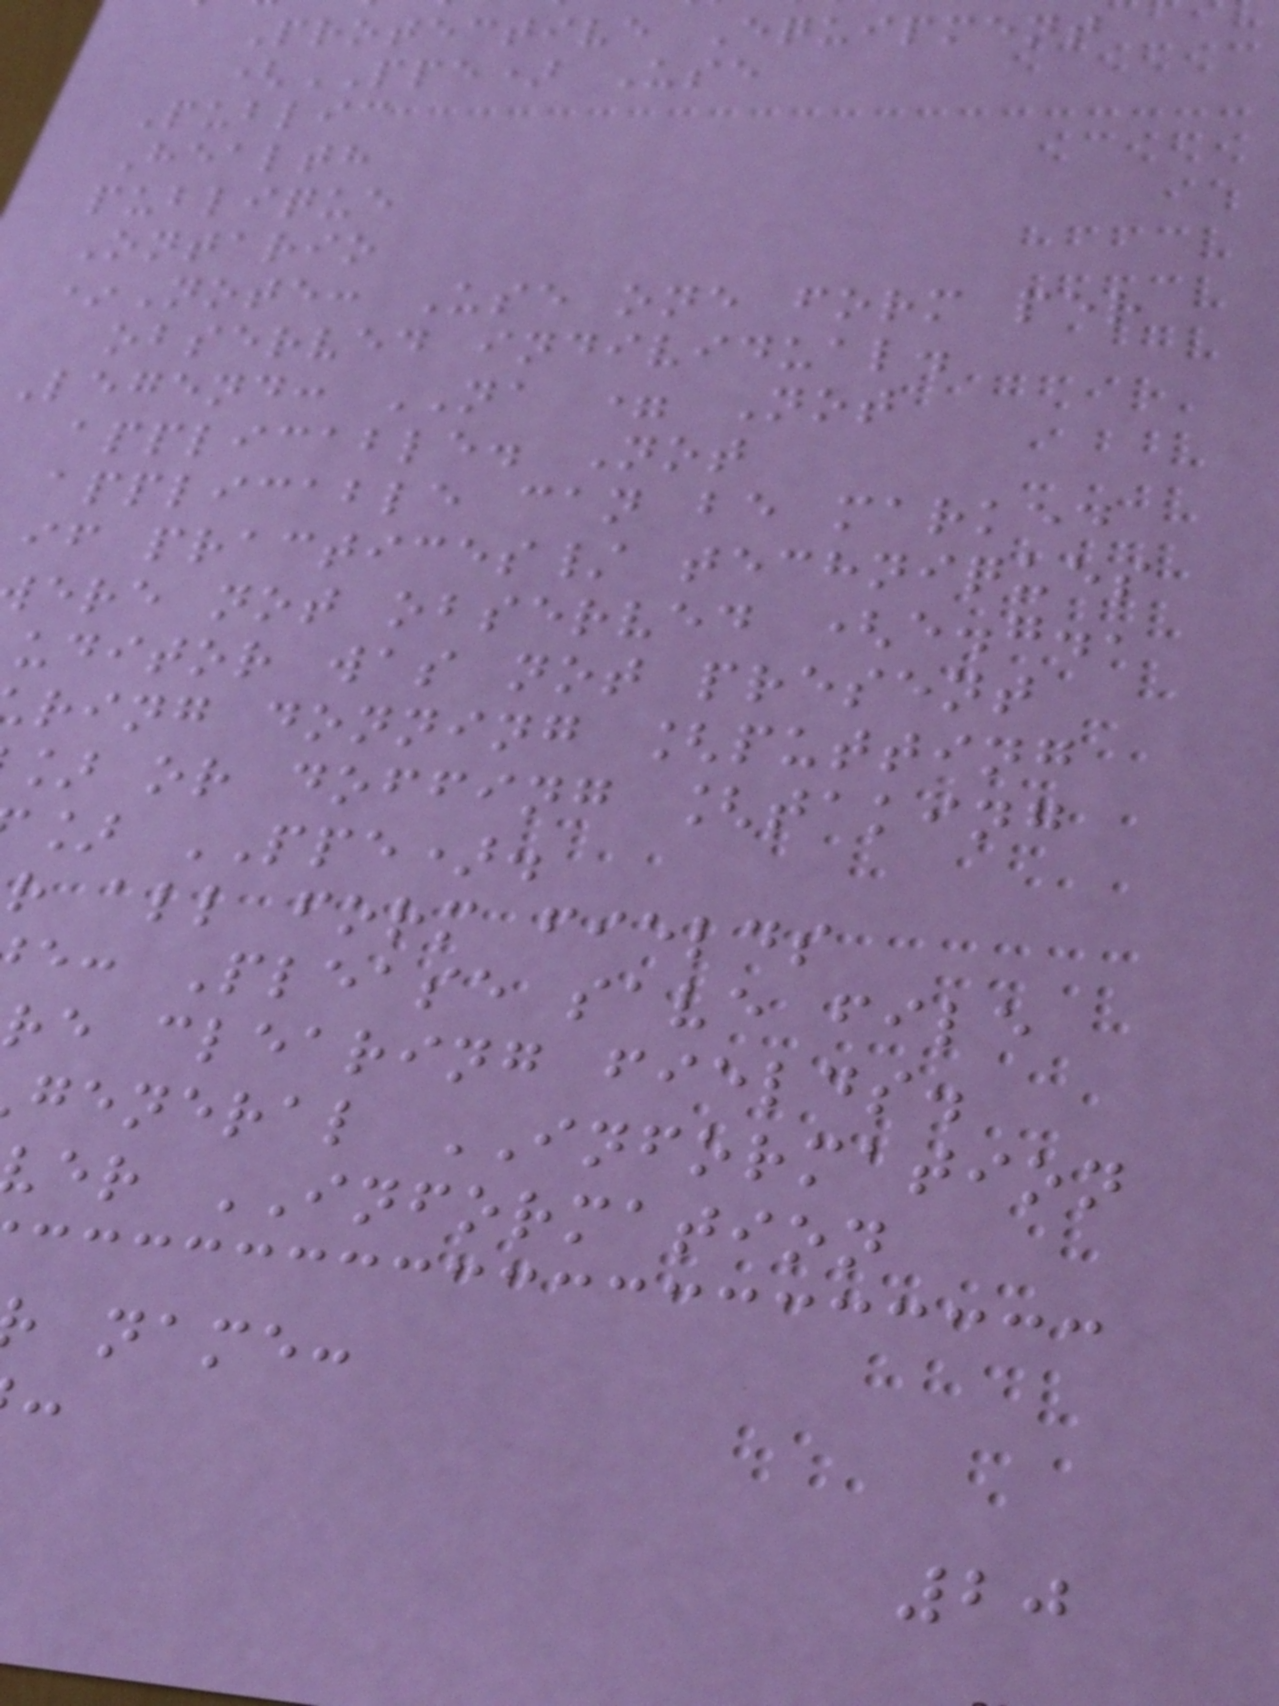Protective Equipment
(PPE) Use
Public
Health
publique
Ontario
*Note: Use one form per
observed individual.
Legend: NA = Not
applicable. Not
applicable can be marked
if practices/ techniques
ere not observed (e.g.,
uditor was not present
ring donning [putting
] or doffing [taking
] PPE).
r all form fields
e: Please save file
re clearing fields.
general INFORMATION
er INFORMATION
name:
20
